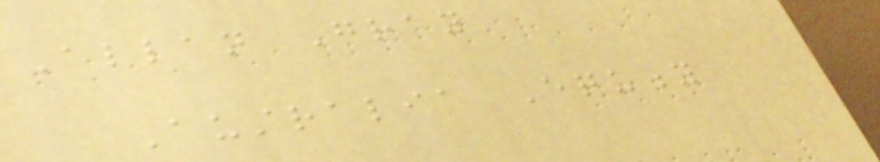Allan Gray
Australia Equity
